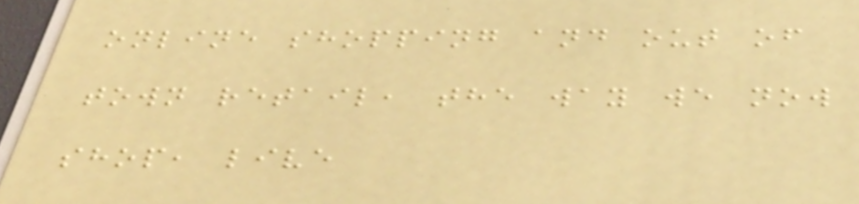online shopping and out of
town retail, the way we now
shop, live
